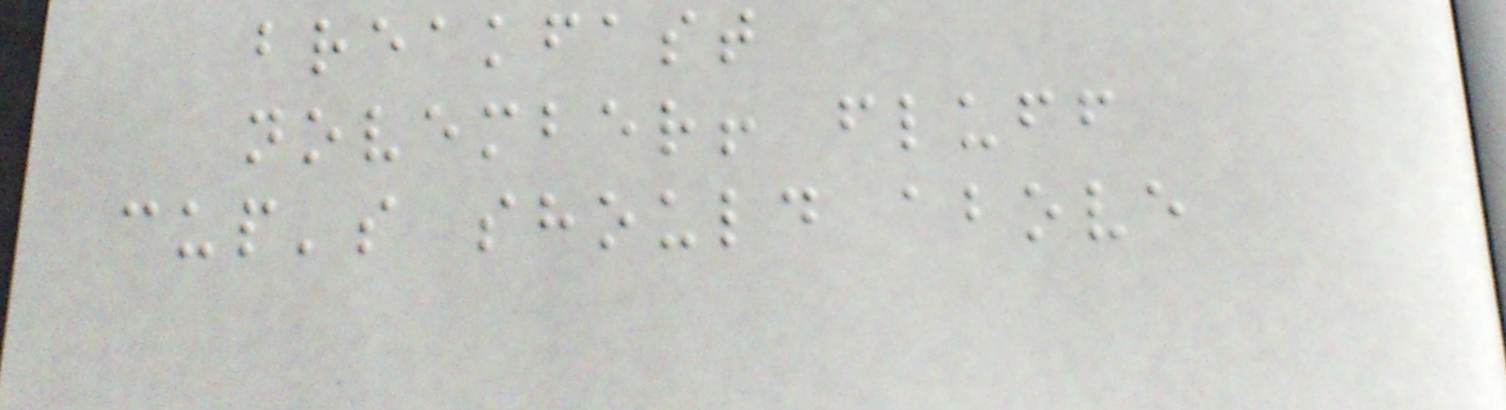breakfast
november! fluff
cup's should above
